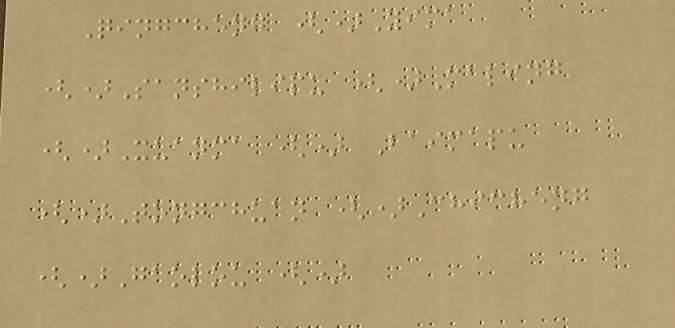Qingcheng ()Yima
()Sanshilipu ()Maling
()Xuanma () Baimapu
()Tongchuan ()Chicheng
()Gaolou ()
